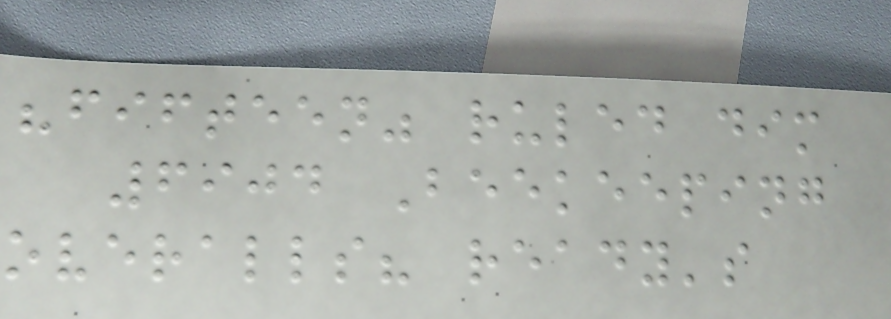"fifteen" ruled dim
6904 Beekeeping
overalls? ready's
